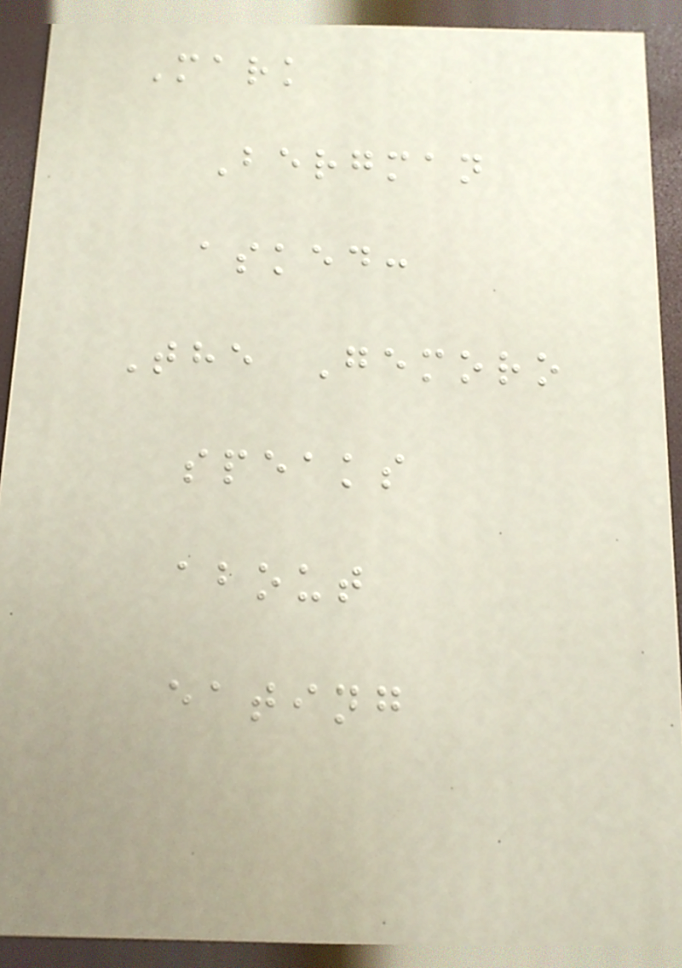Mark
Bergman
asked:
The Gemoro
speaks
about
eating
